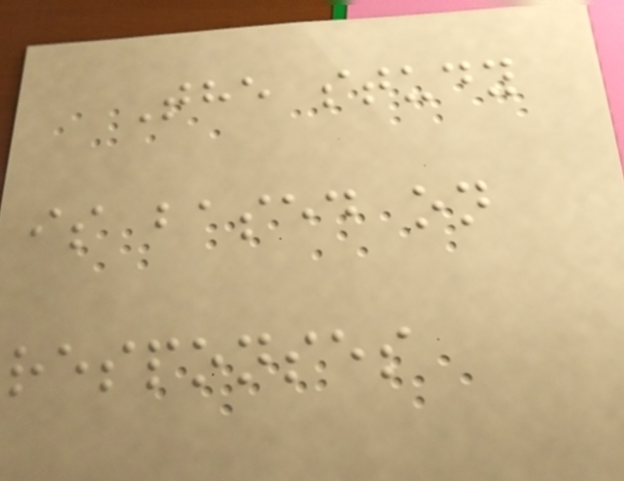The study
is based on
responses
